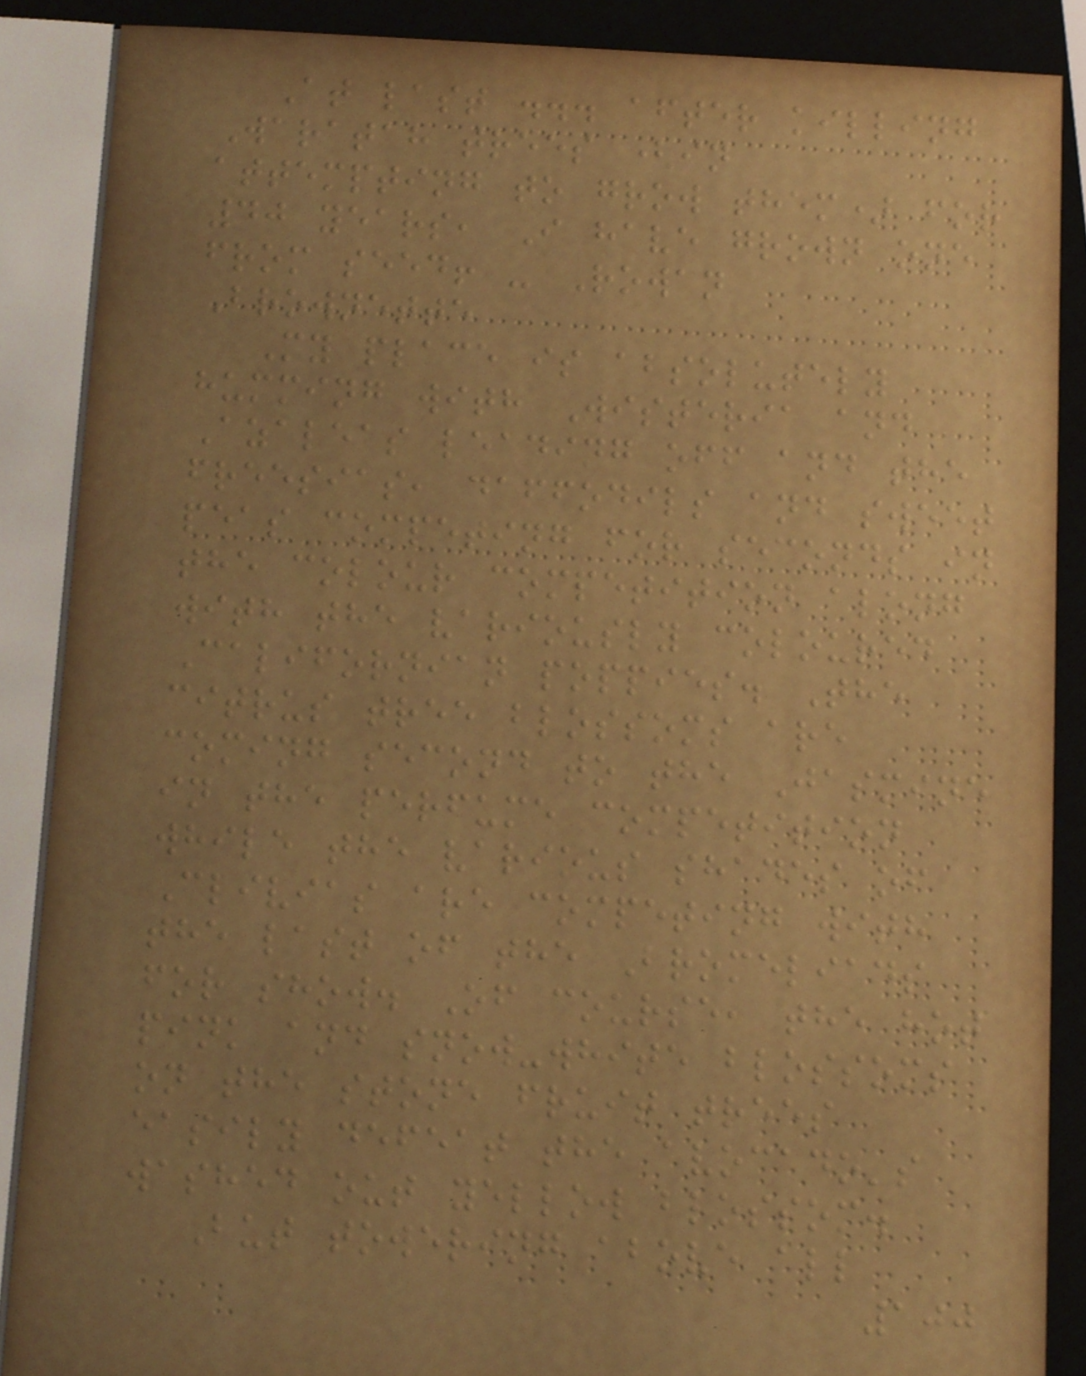At last ... after killing
Waratah trees (in
attempting to grow them) for
40 years, I have grown one
from seed! - Rowan
Brownette
My place is absolutely
humming with Wisteria and
Azaleas leading off and the
freesias, daffodils and sweet
peas competing for seconds in
the colour competition along
with the variously coloured
Californian poppies. The
citrus tree blossoms are
coming second to the Jasmine
in the perfume competition
while the various shades of
Clivias are competing with
the last of the Bromeliads
for show. Of course, the hot
pink and snow-white blossoms
on the stone fruit trees
easily defeat the avocado's
washed out yellow blossom.
But towering above all
100
